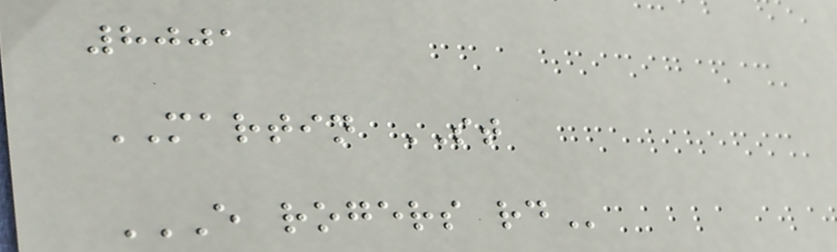8001
MARTIN ST
E ROGERS RD
